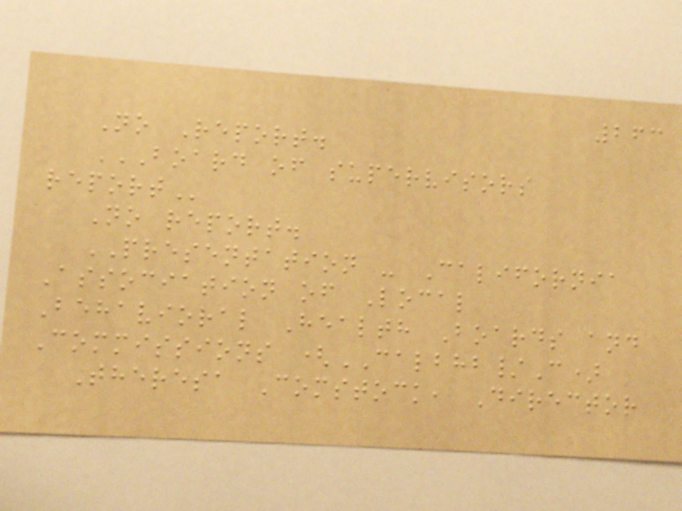263
No Report.
BOARD OF SUPERVISORS
REPORT
No report.
PRESENTATION - California
Association of Local
Behavioral Health Boards and
Commissions (CALBHB/C)
Theresa Comstock, Director
